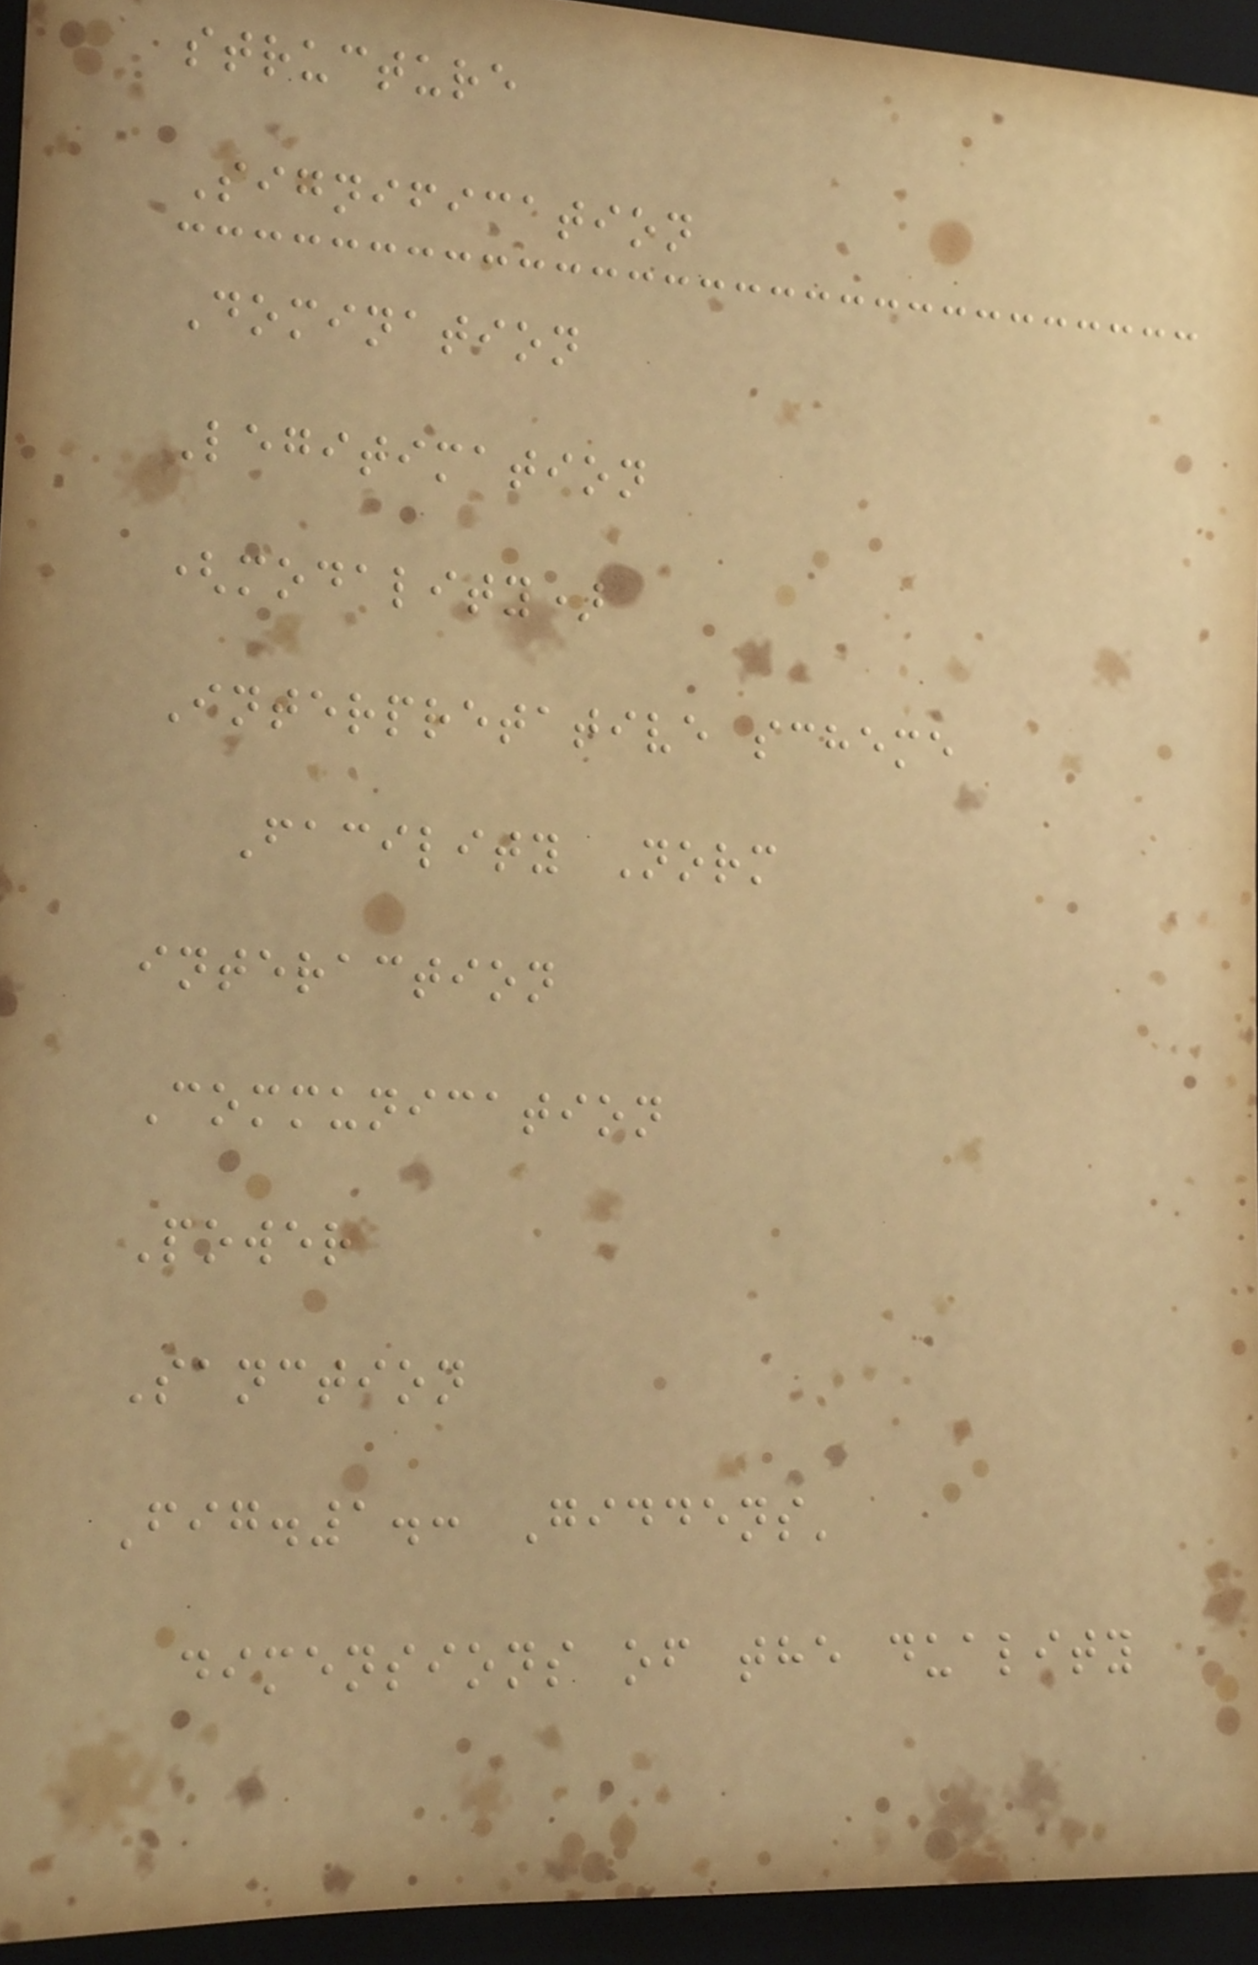structure
Signification
Domination
Legitimation
(modality)
Interpretative scheme
Facility Norm
interaction
Communication
Power
Sanction
Fig.1.: Giddens'
dimensions of the duality
